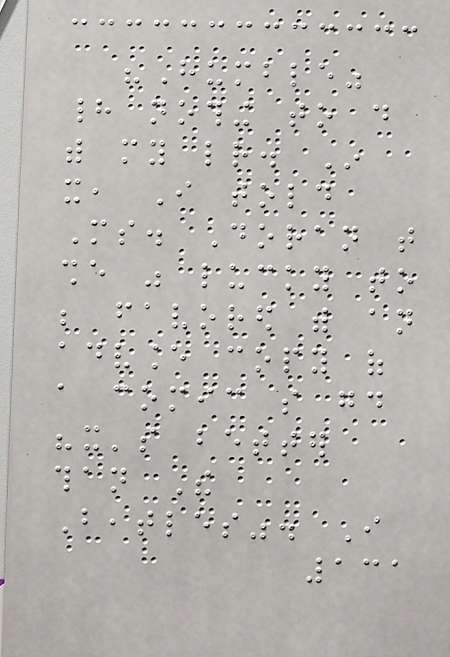"Humble"
had nothing to do
with my letter. In
it, I told
Ms. Doran that
she was lucky to
be favored with an
advance copy of
a comic so good
"it's better
than The
Beatles". I
131
